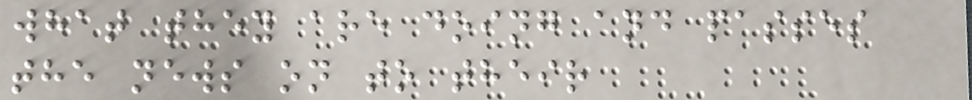what they are doing and passes
the news on to their
